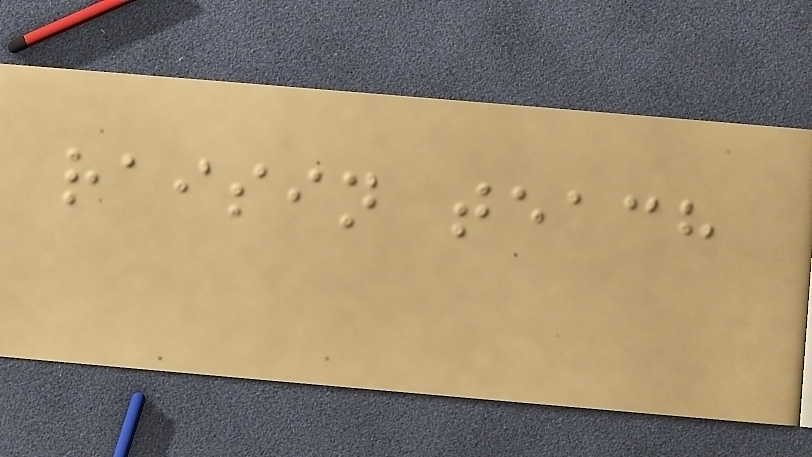raisin teach
